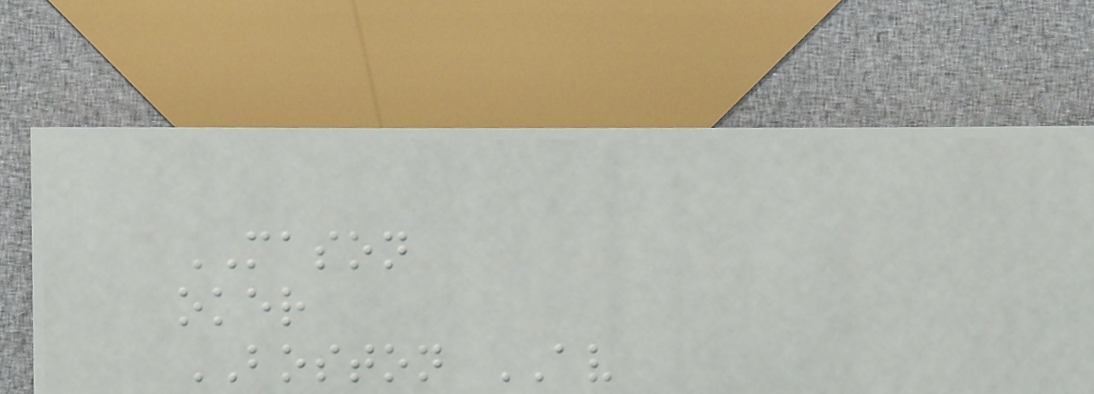MASON
oker
BOSTON AV
